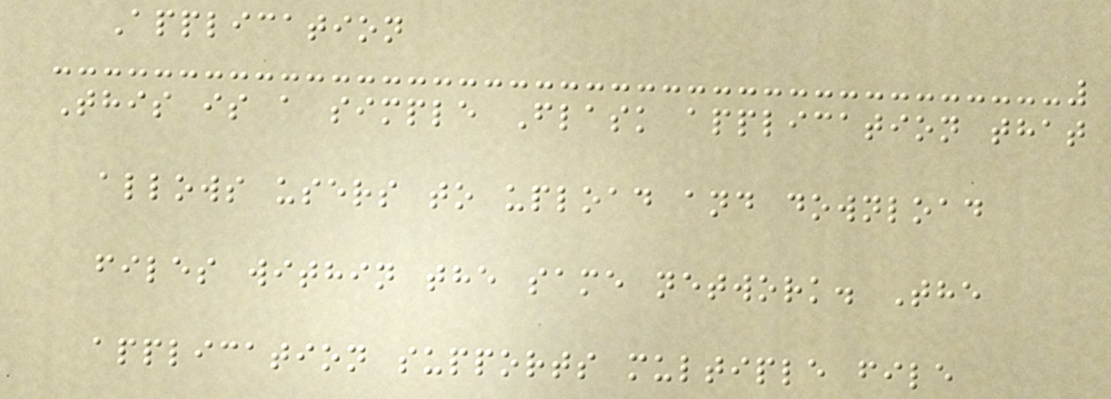Application
This is a simple Flask application that
allows users to upload and download
files within the same network. The
application supports multiple file
